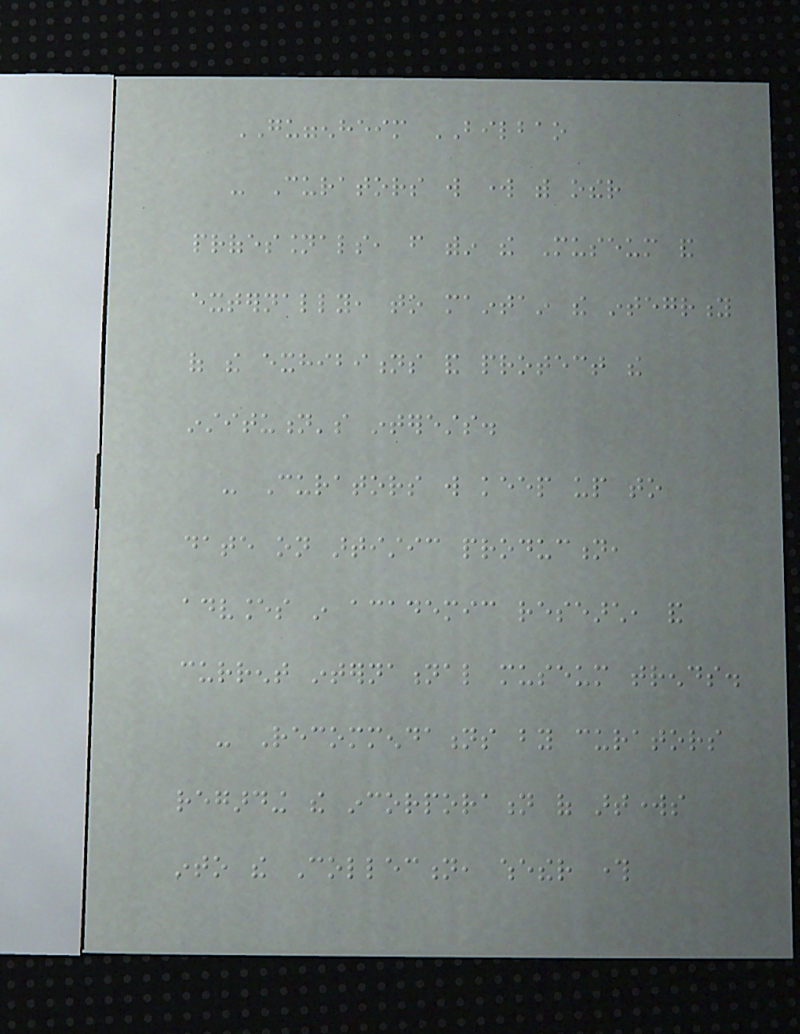GUGGENHEIM BILBAO
- Curators will work with other
professionals, from within the Museum and
externally, to maintain the integrity
of the exhibitions and protect the
institution's interests.
- Curators will keep up to
date on artistic production,
advances in academic research, and
current international museum trends.
- Recommendations by curators
regarding the incorporation of artworks
into the Collection, whether through
